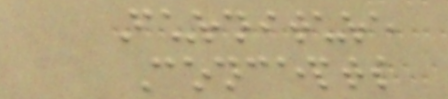Furniture
Concepts
